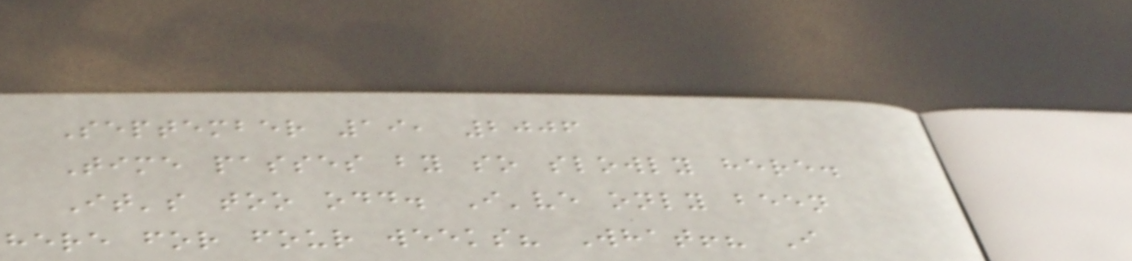September 19, 2006
Time passes by so slowly here.
It's too odd. I've only been
here for four weeks? What!? I
